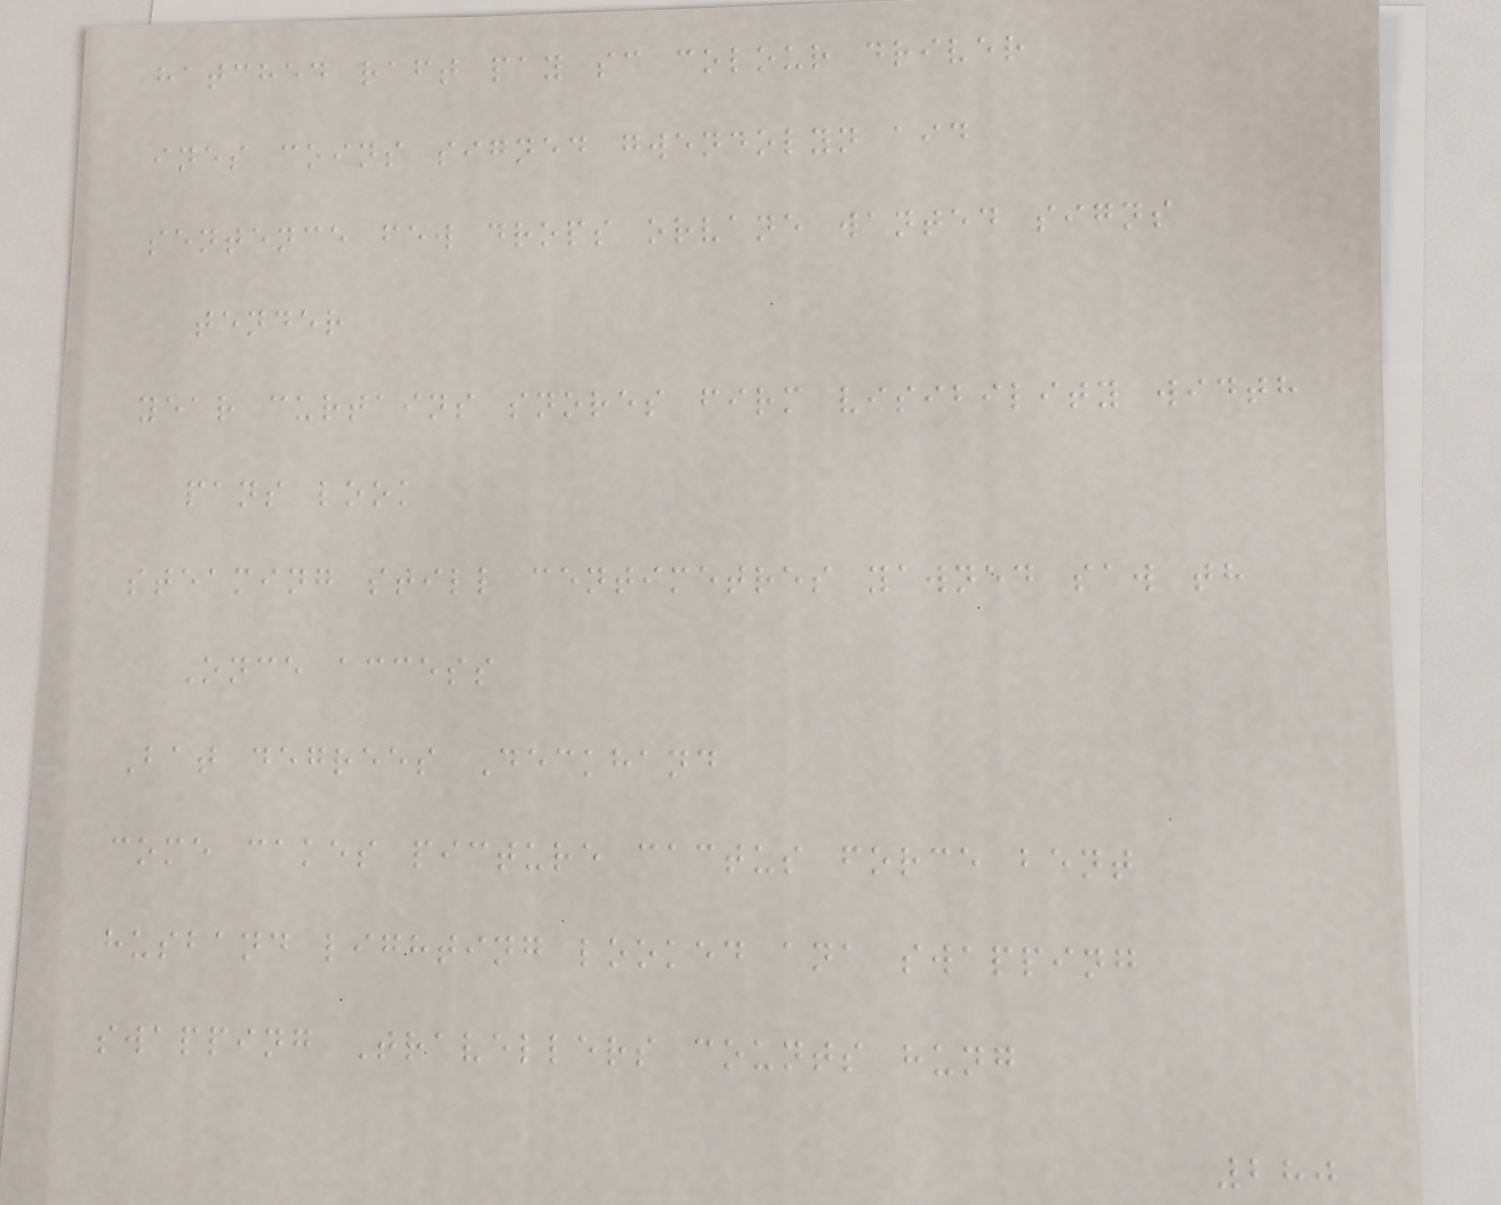hatched raft pay sc colour driver
ines coins signed gwendolyn aid
sentence few drops orvane wanted signs
tender
year curtains snores firm visibility width
pans look
steaming still centimetres yawned saw th
Once access
Bat degrees Deckhand
come cakes picture cactus force bent
husband lighting looked ana swapping
swapping Travellers counts hung
280
